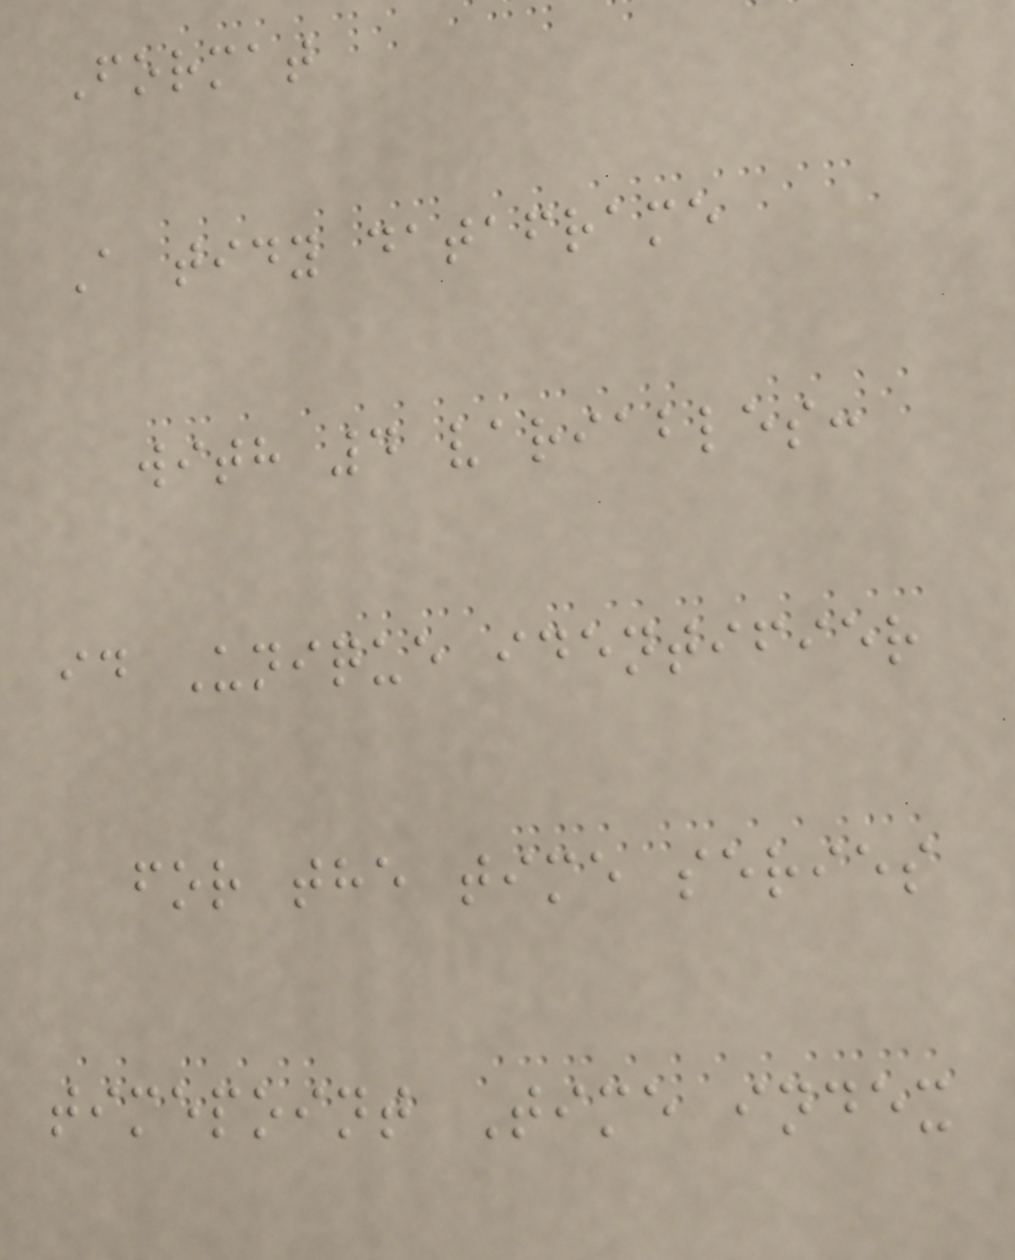Format
A tidy dataframe
with 4 variables:
id Unique identifier
for the time series
timepoint Time index
